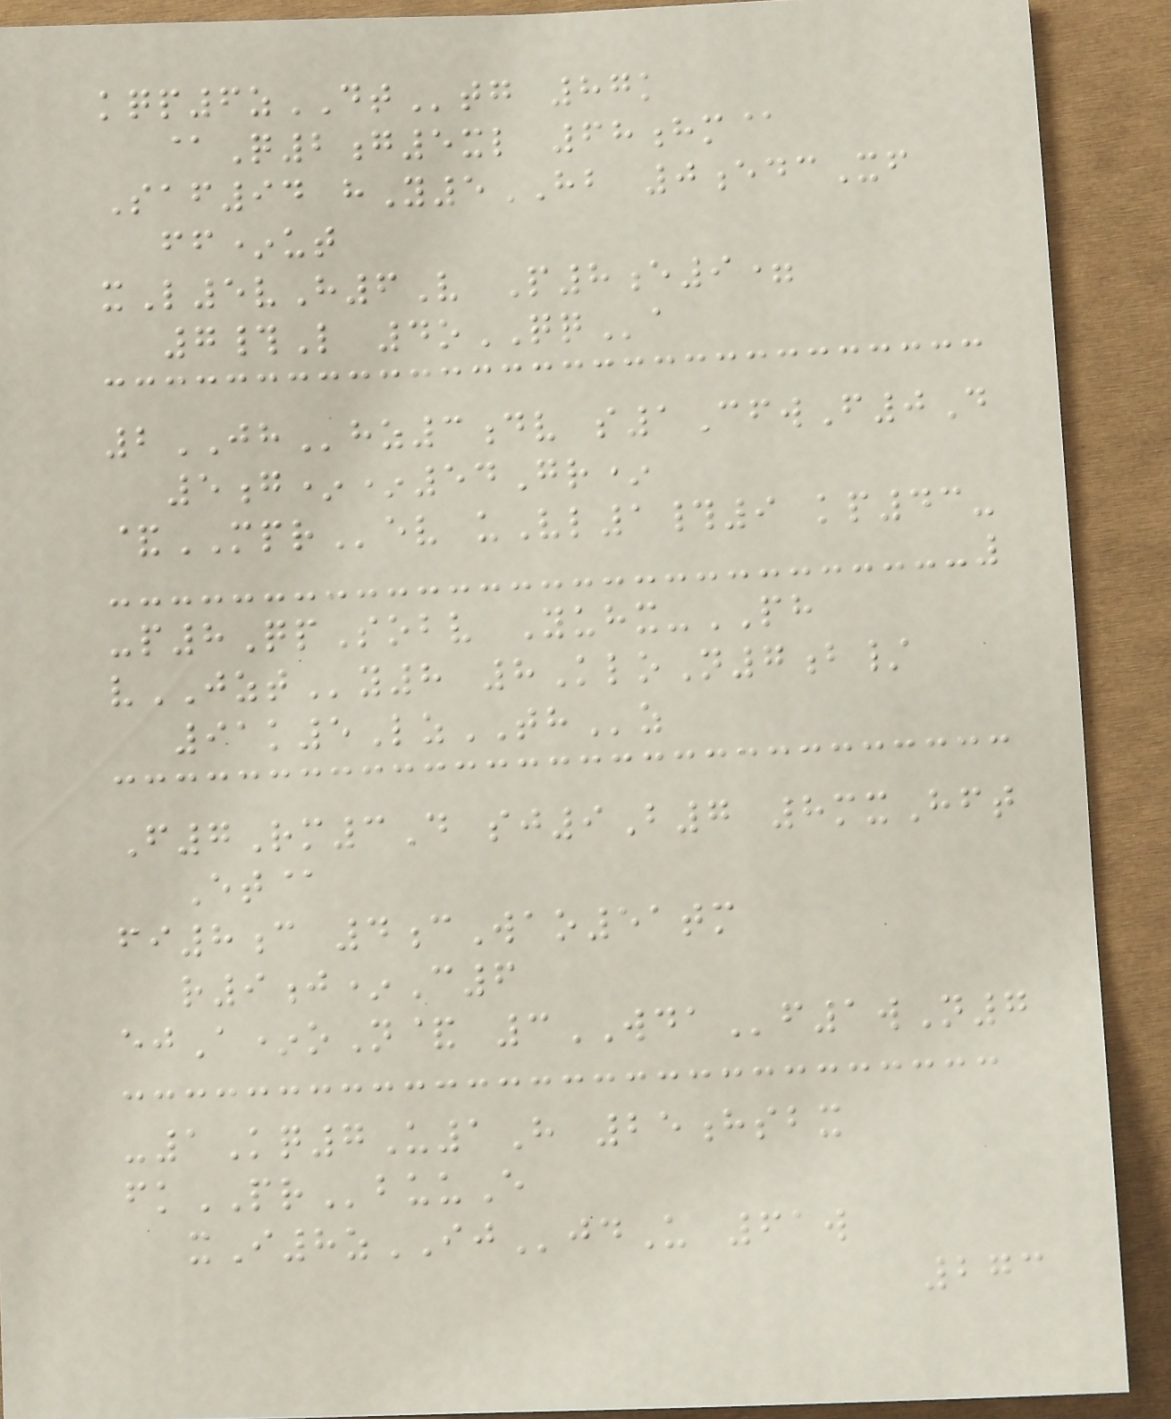kqp6zDTtg 87k
@Q2g5xl 68hm@
Saf94 hY5HB 0edcXf
ff*ut
xL5vH6V P8e9=
7#L 4oQQa
2JHhz3dv s1CfwF0D
5g**54Gr*
&MPRev uVl1#9 kp43-
-p8QpSobv Yuhx-PH
vJZTy8 8KloN7b/
91k5LzTHz
F7Rm3D sj9B7 8mxHft
Et@
fi8c 4cWao51tm
r9j*C6
ejA*oN& 3WDAf1wN7
-1Kq7U1H 25hsbx
fkPRbuuE
xI8zIJjdU 61w
273
